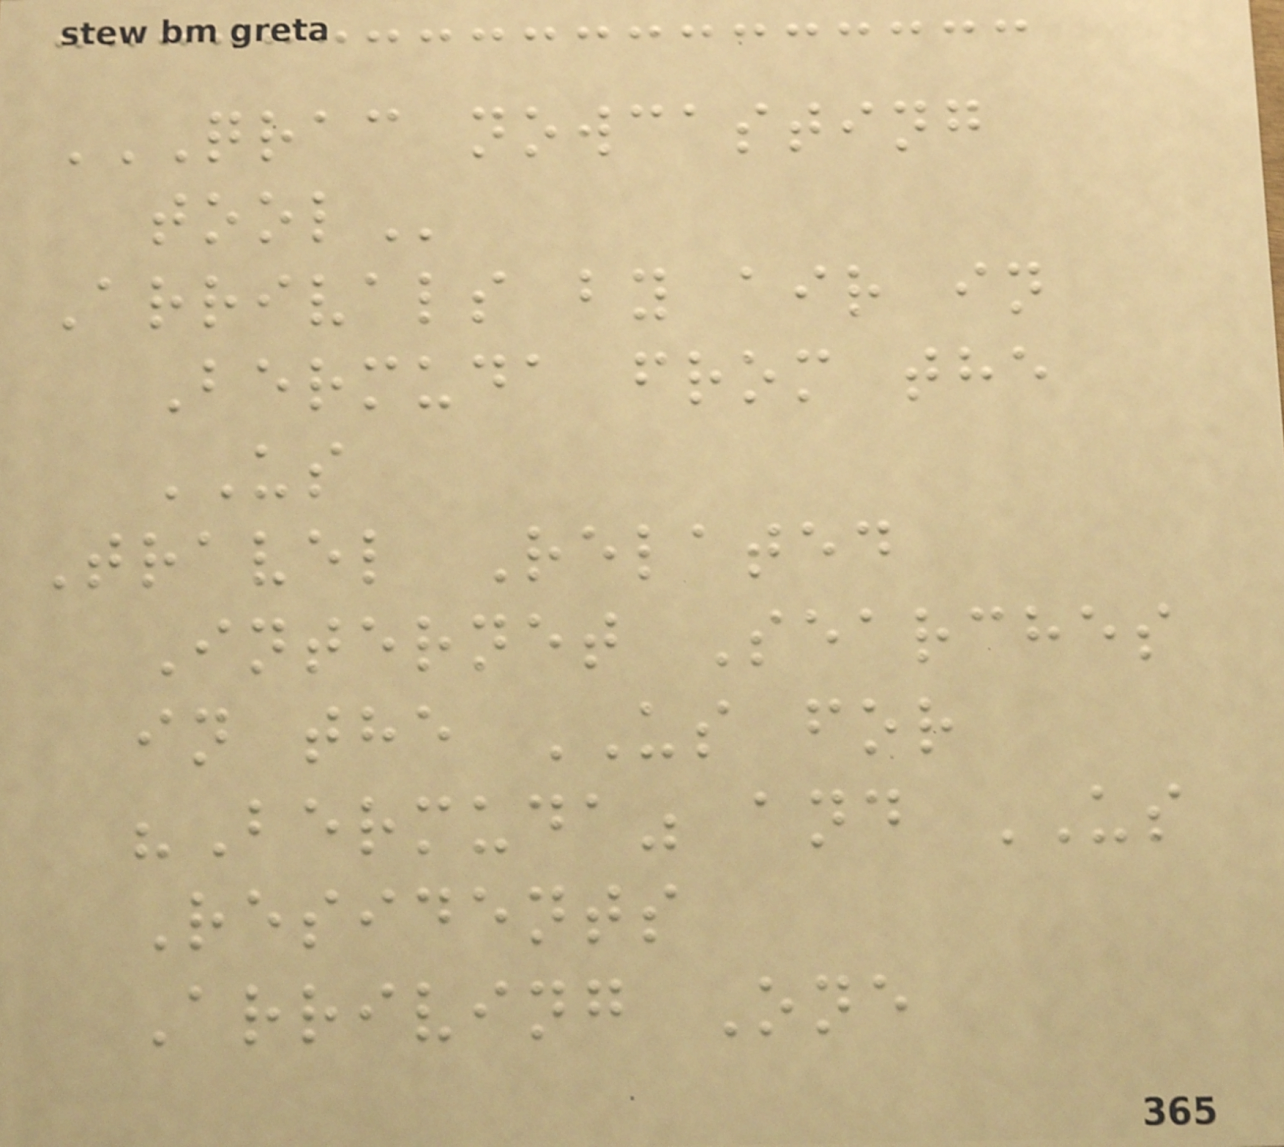QRAC NOWCASTING
TOOL
Arrivals by air in
Bermuda from the
US
Travel Related
Internet Searches
in the US for
"Bermuda" and US
Residents
Arriving One
